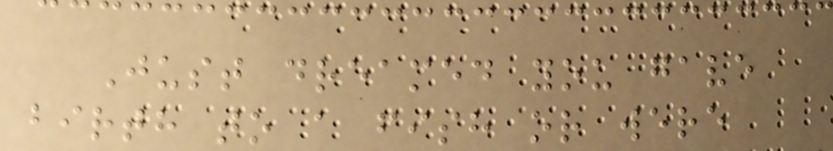Just dreamed you gave
birth to a fish or were
